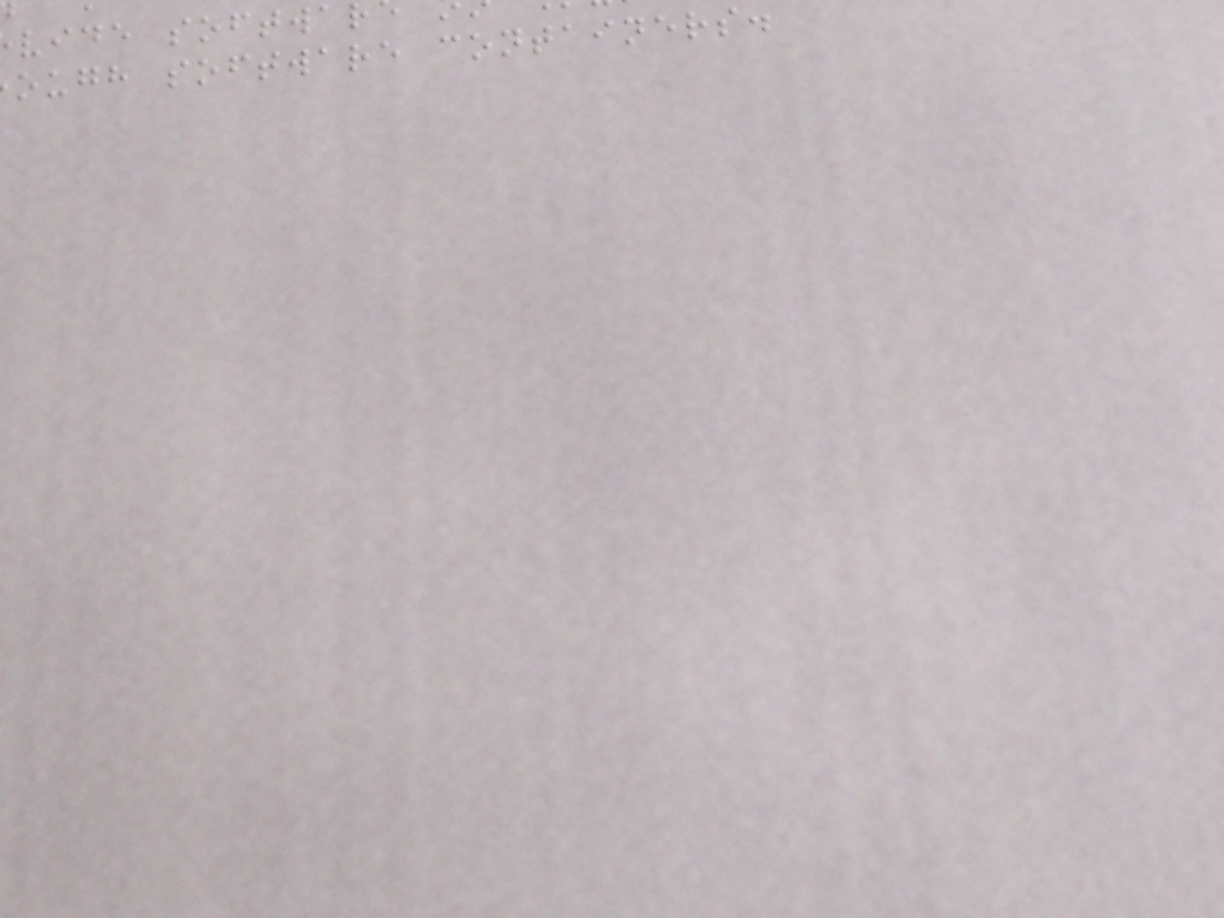vide softwa
ough software containers.
